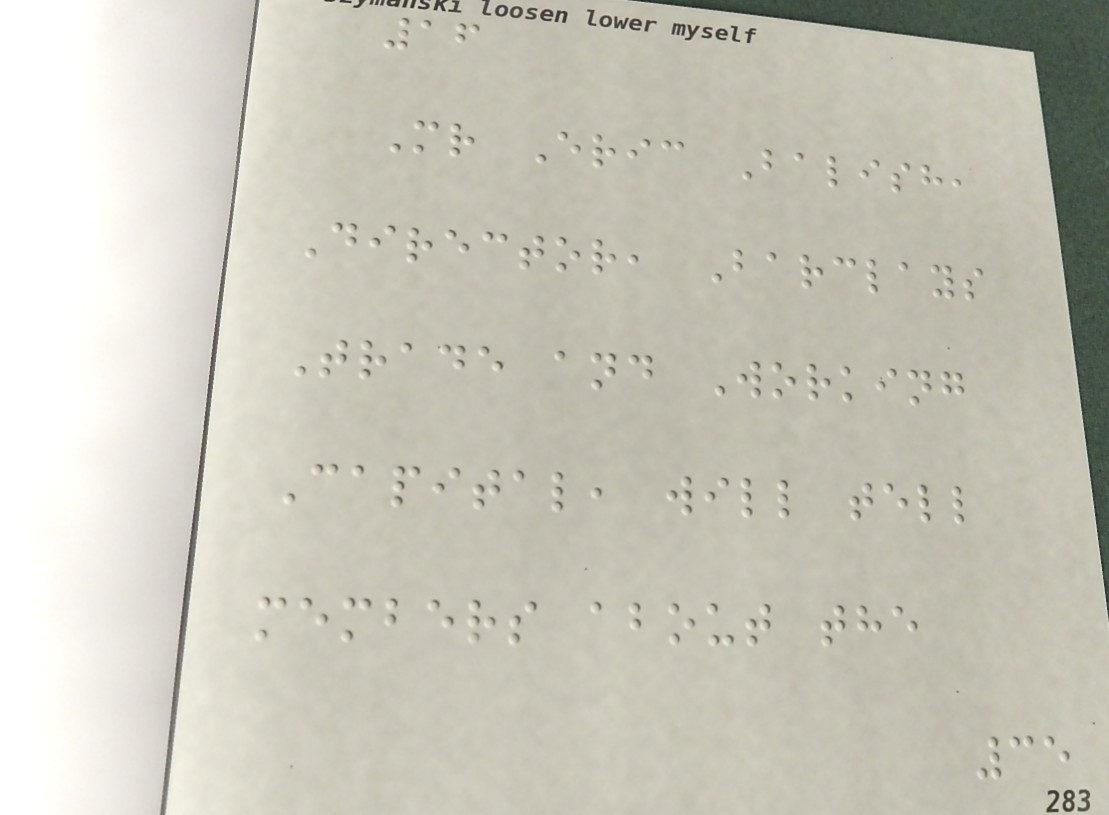16
Mr Eric Balish,
Director, Barclays
Trade and Working
Capital, will tell
members about the
35
